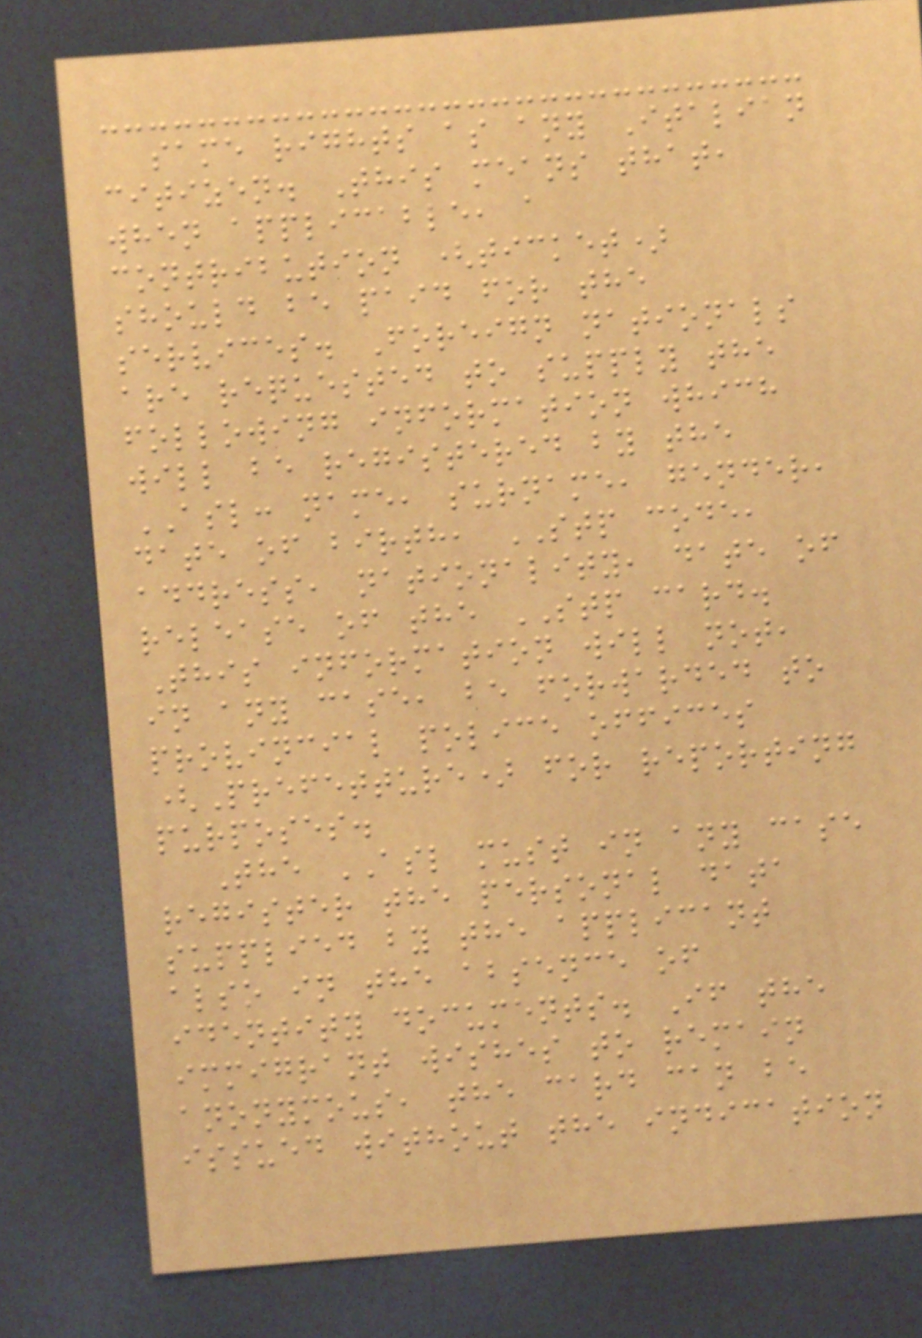same rights as any Italian
citizen. This means that,
when applicable, a
contribution (ticket)
should be paid for the
services. Foreign nationals
are requested to supply the
following information which
will be registered by the
ASL: name, surname, gender,
date of birth, STP code,
address, nationality, date of
release of the STP card.
This information will not,
in any case, be forwarded to
provincial police offices
(Prefetture) for reporting
purposes.
The ASL must in any case
register the personal data
supplied by the applicant
also in the absence of
identity documents. If the
immigrant wishes to remain
anonymous, the card can be
issued without the indication
